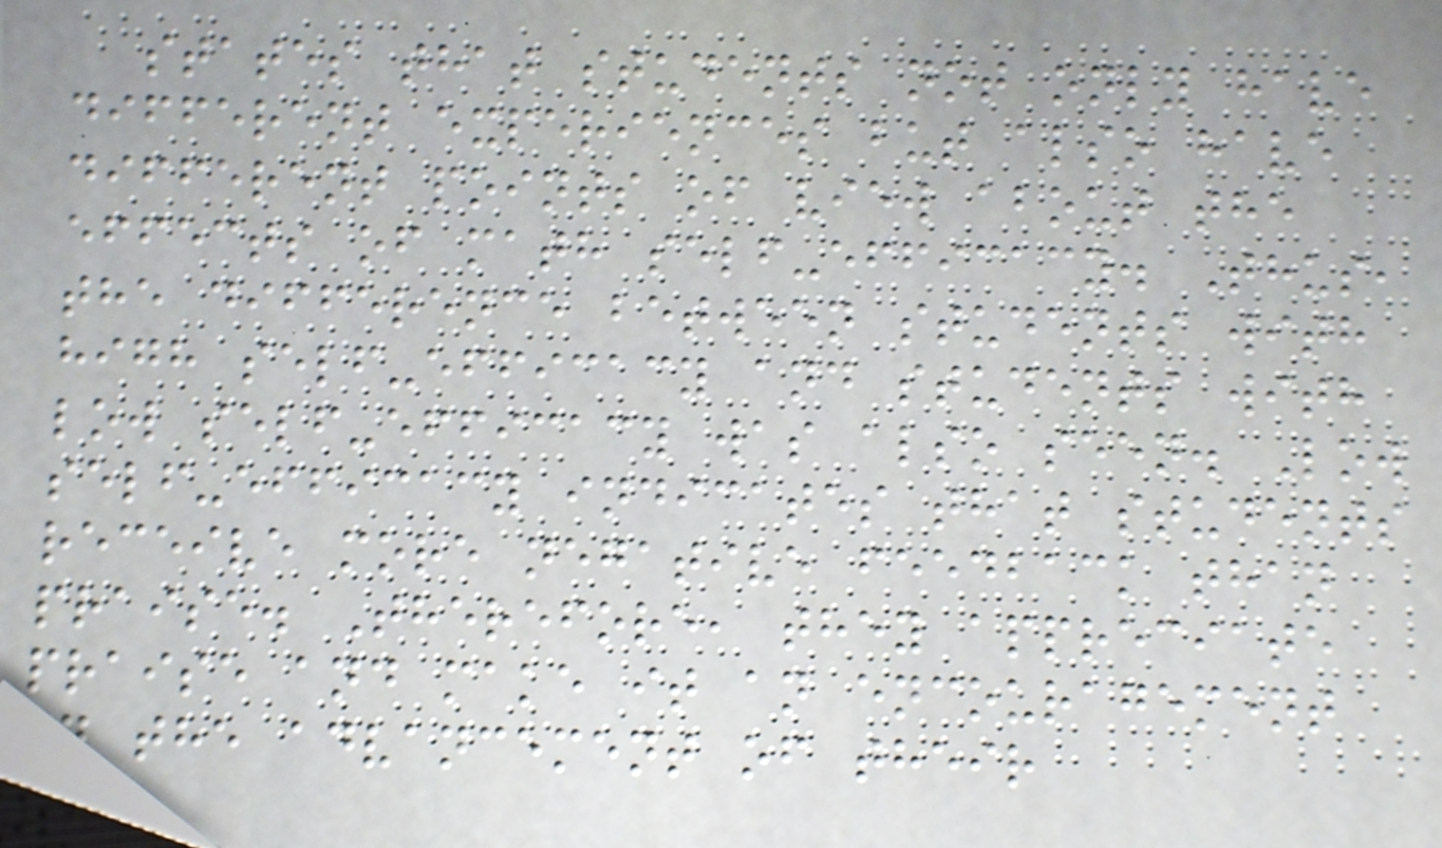states that students not only have
different experiences but also have
different points of view about the
effects of math self-efficacy. Thus,
the difference between students with
high self-efficacy and students with
low self-efficacy was also seen. Low
self-efficacy indicates that students
receive more negative feedback than
praise. Therefore, they appreciate
praise and make it an encouragement
in the advancement of their
